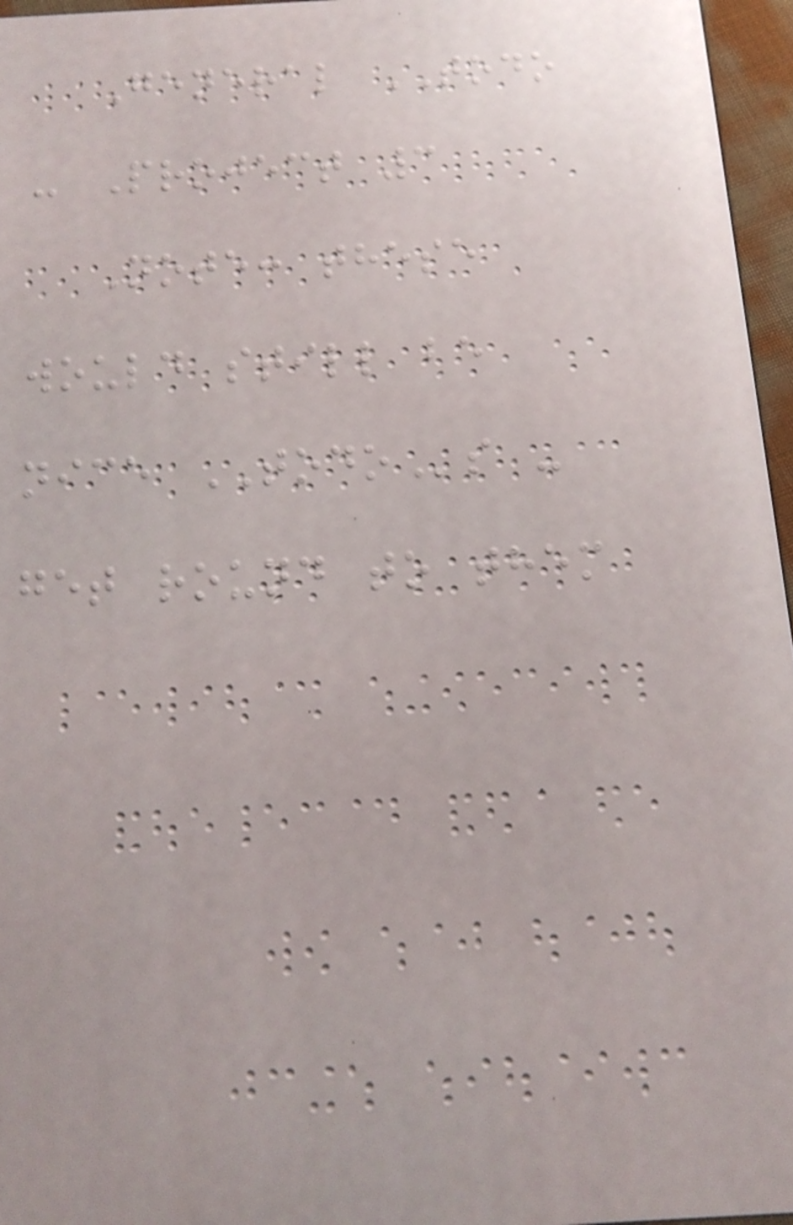General TODO
- Project 3
Note: these
would still be
nice TODOs -
get round to them
